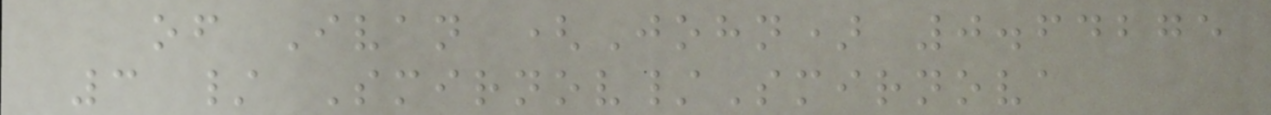of Ivan (John) 0.64275
3 / Smirnov/Smirnova
